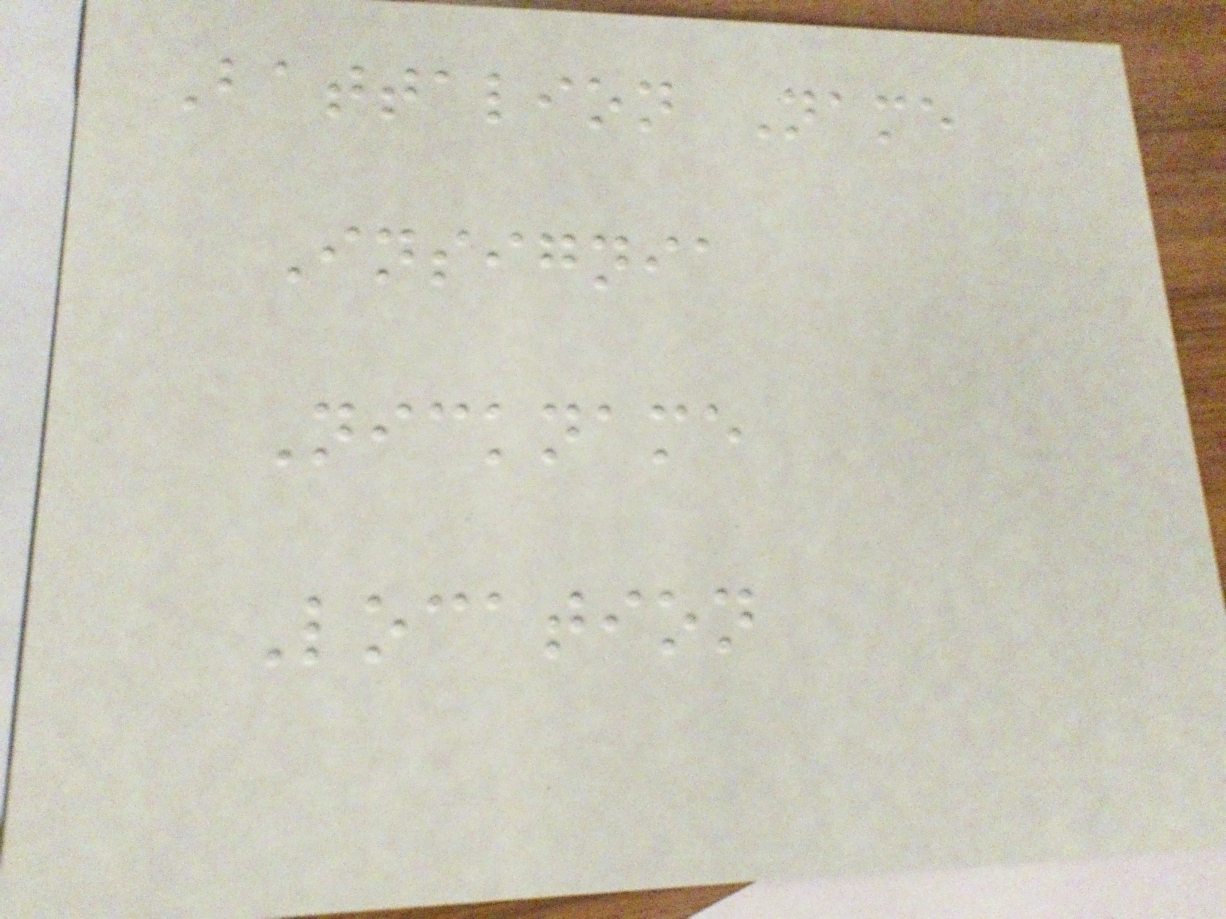Battalion Name
Insignia
Nickname
Location
